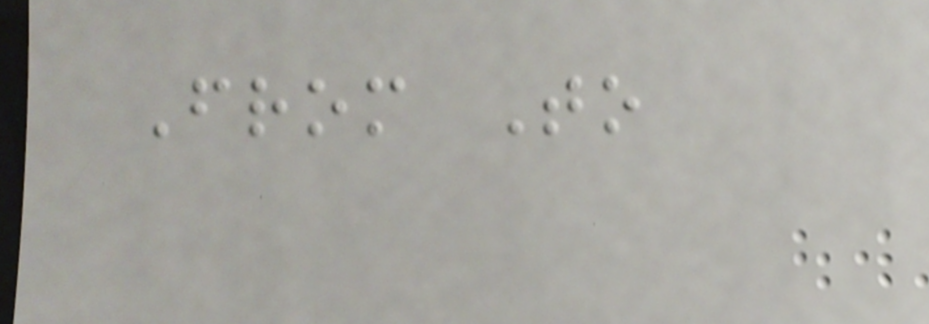From To
